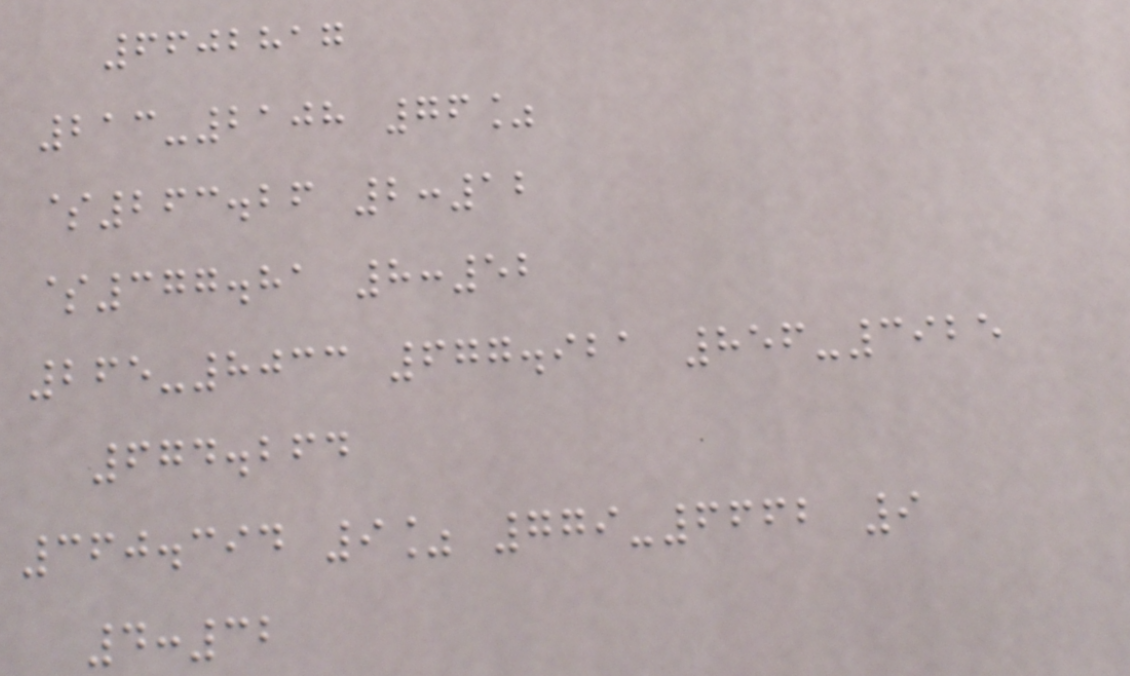6602817
213-2108 76%
$263.26 2:12
$377.81 8:52
265-8033 677.921 856-3925
674.264
360.394 9% 779-6662 9
4:32
